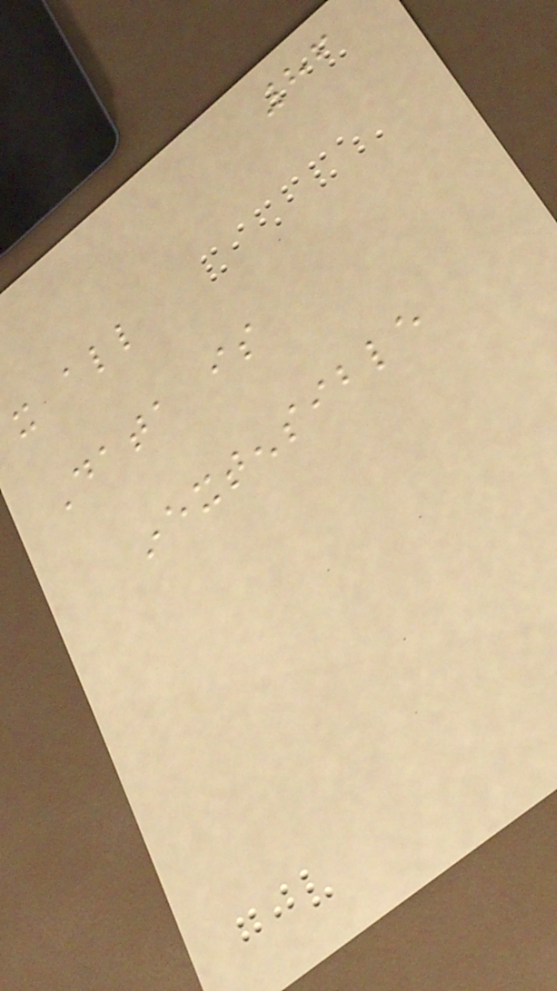86
it all
Data is
inextensible
